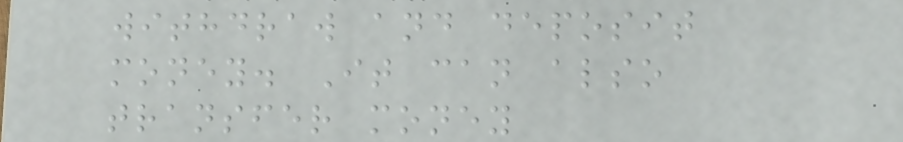withdraw and deposit
money. It can also
transfer money
